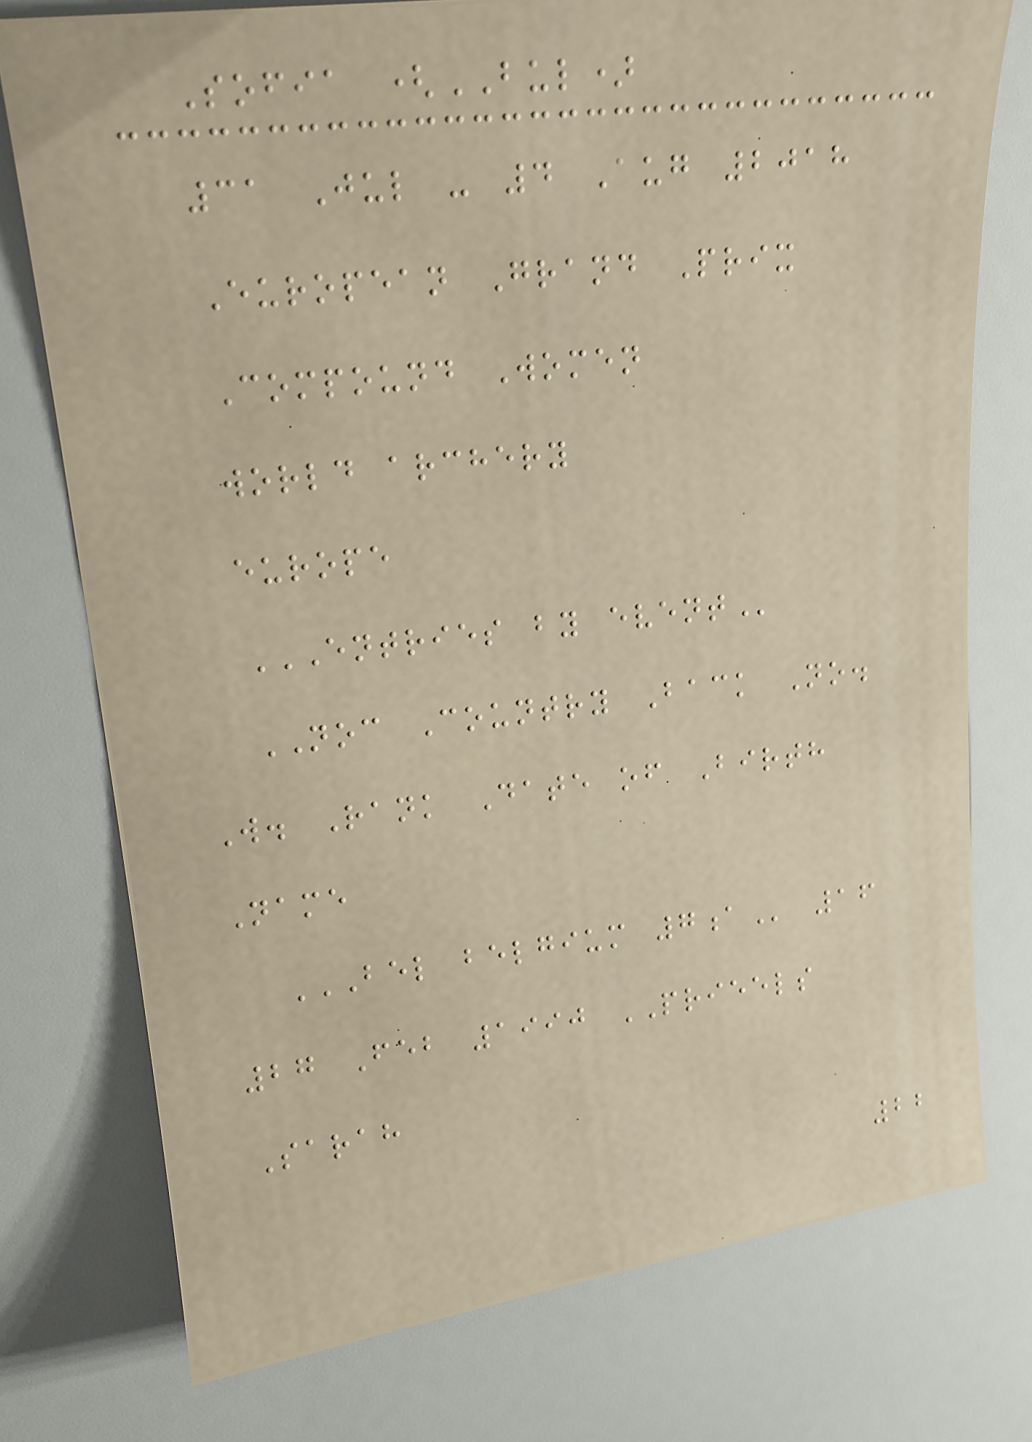Sofia (BUL)
31 Jul - 4 Aug 2018
European Grand Prix
Compound Women
world archery
europe
ENTRIES BY EVENT
NOC Country Back No.
W. Rank Date of Birth
Name
BEL BELGIUM 7A 16
27 Feb 1990 PRIEELS
Sarah
22
